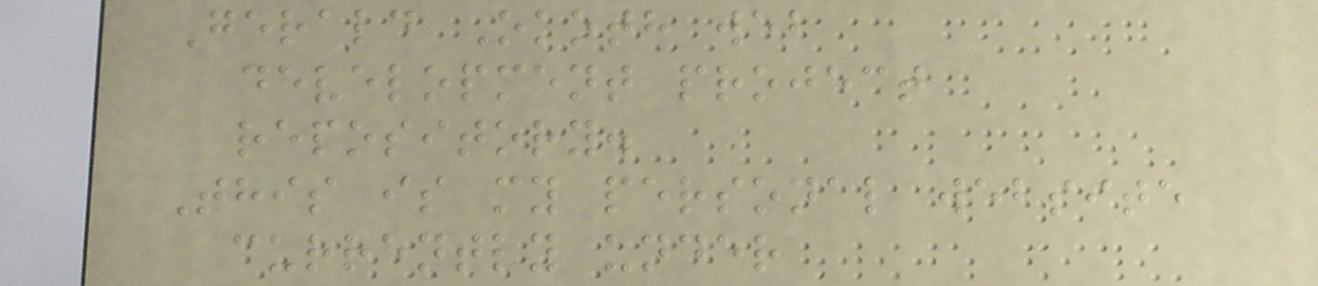Gerald Okoth web
development project
repository.
This is my personal website
currently under
